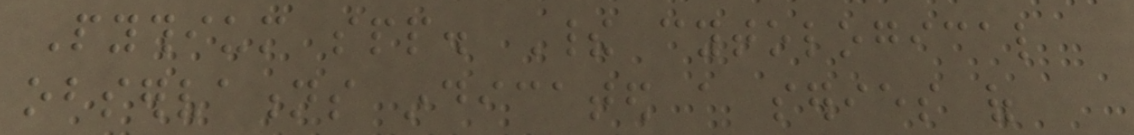Pythium spp. Their cytological
observations indicated a series of
